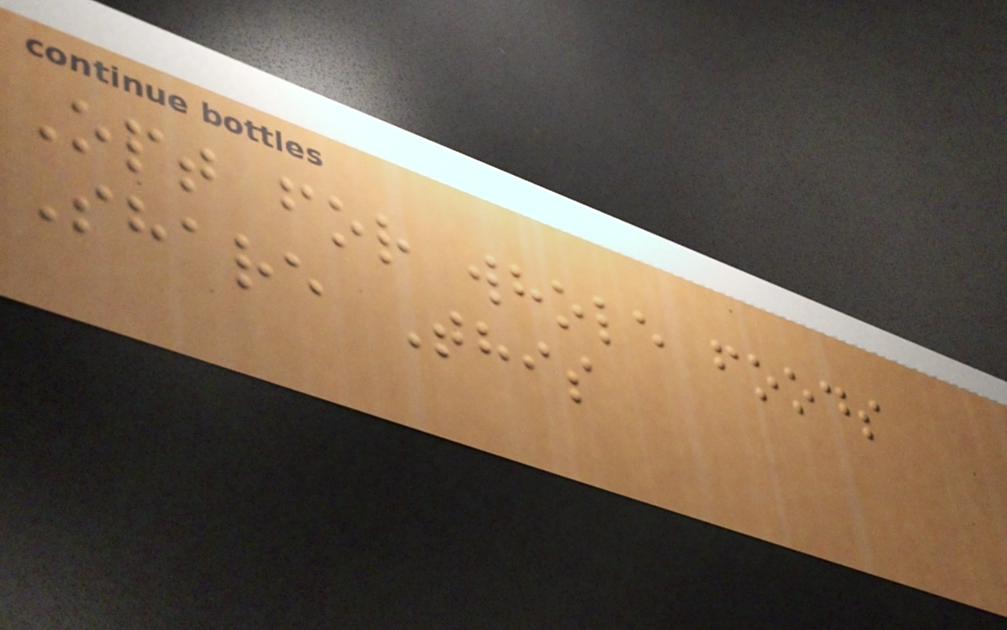Opt for whole foods
Share This
